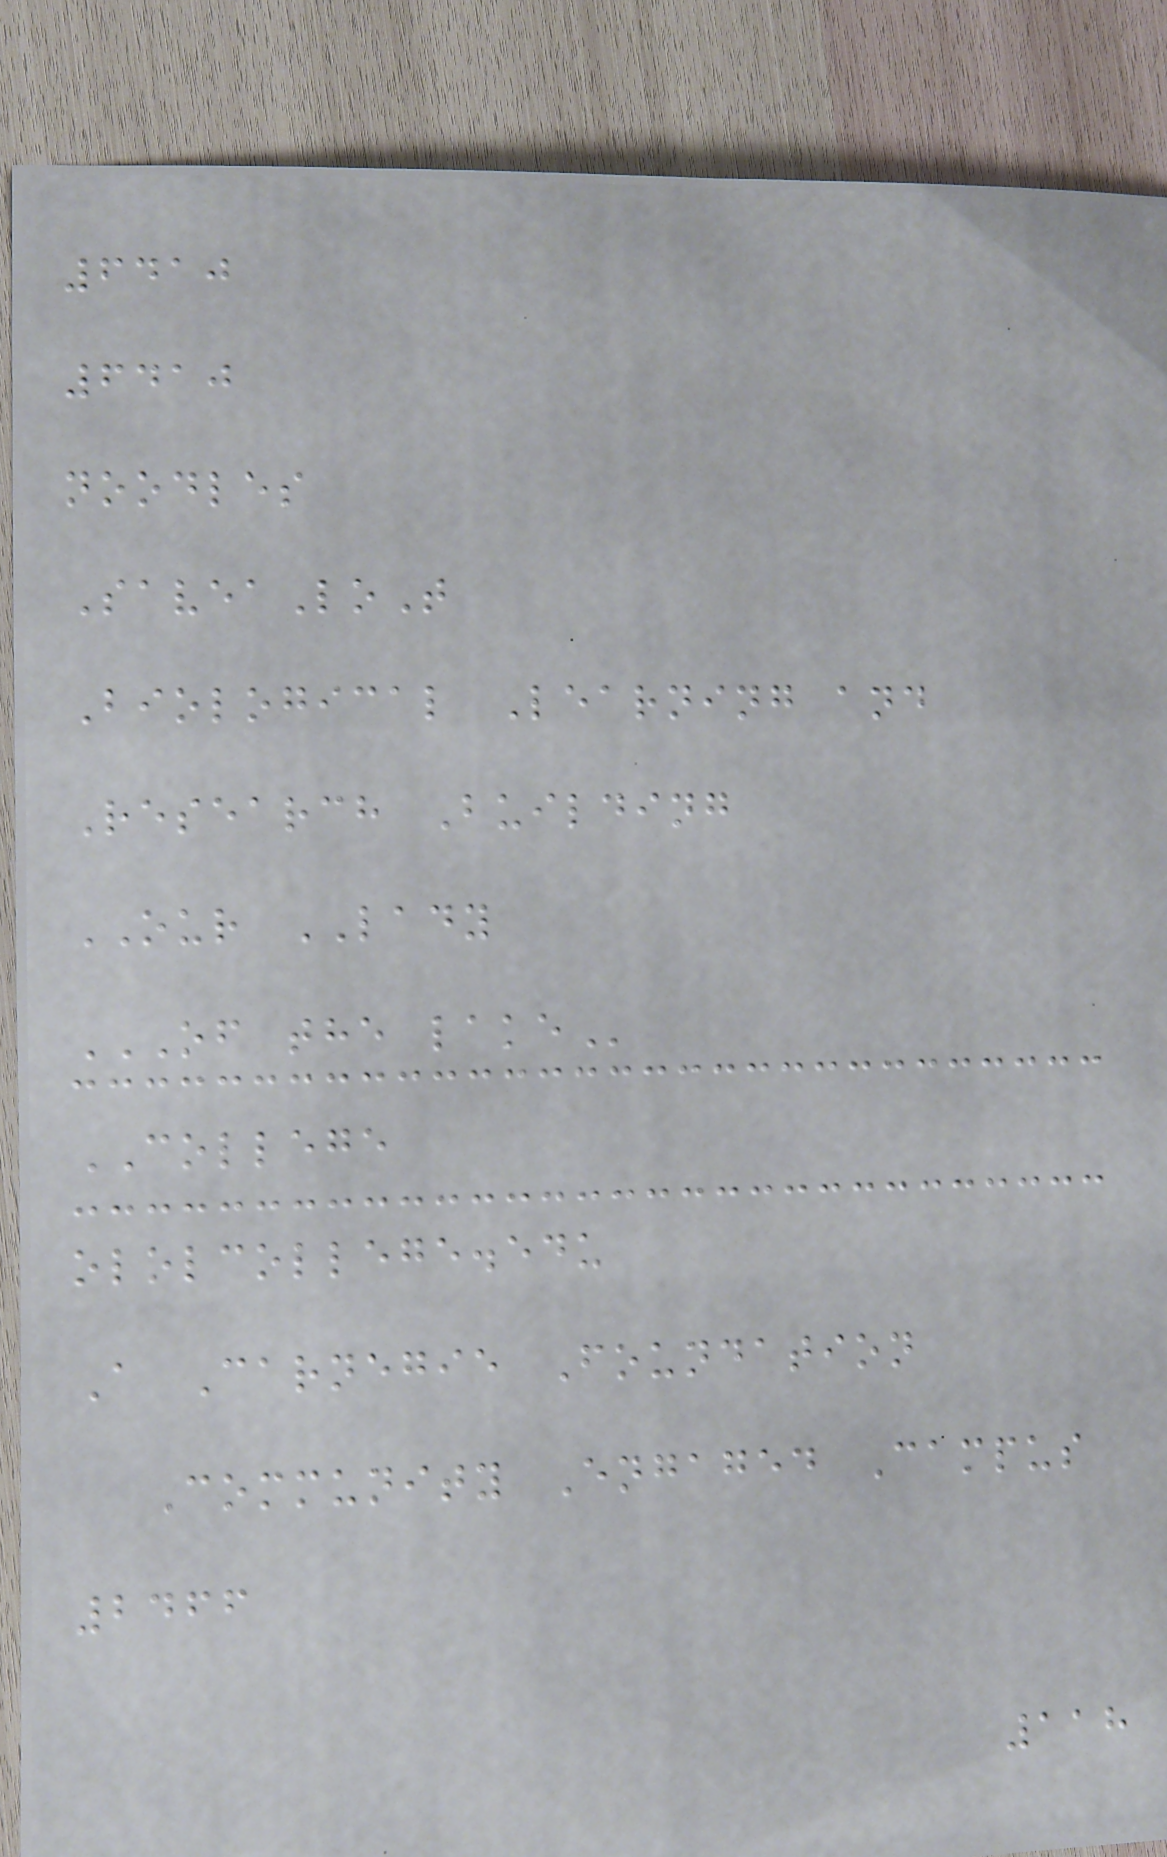6410
6410
noodles
SaveaLoT
Biological Learning and
Research Building
OUR LADY
OF THE LAKE
COLLEGE
ololcollege.edu
A Carnegie Foundation
Community Engaged Campus
2466
118
